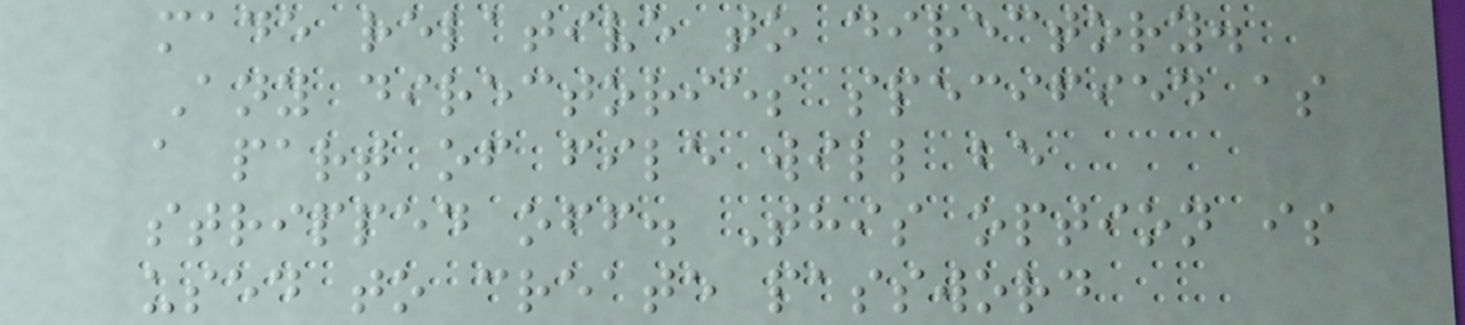made relative to directory.
Any directories specified as
a part of file will be
stripped off. This option is
used to create password
